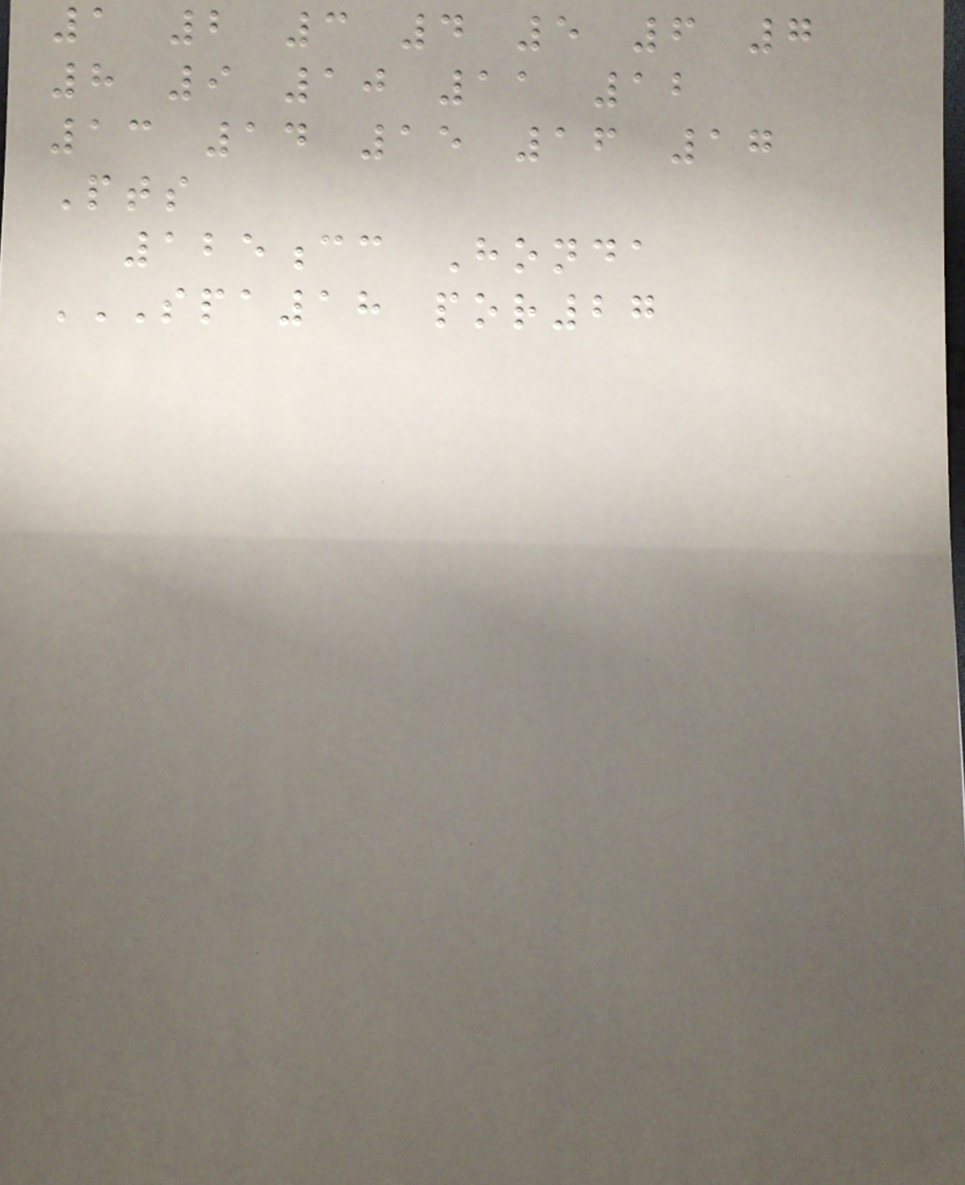1 2 3 4 5 6 7
8 9 10 11 12
13 14 15 16 17
Pts
125cc Honda
SPA18 POR27
